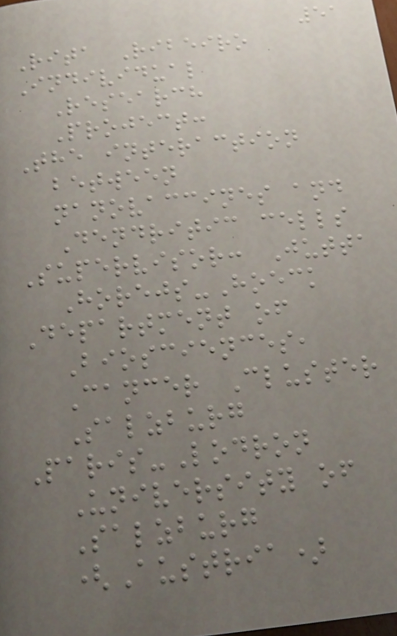51
Rita Ribeiro
Individual
Research
Project:
The interaction
between
nanovaccines and
Dendritic cells
Supervisor: Jutta
Horejs-Hoeck
Department of
Biosciences,
Cancer Cluster
Salzburg
Paris-Lodron
University of
Salzburg
(Austria)
